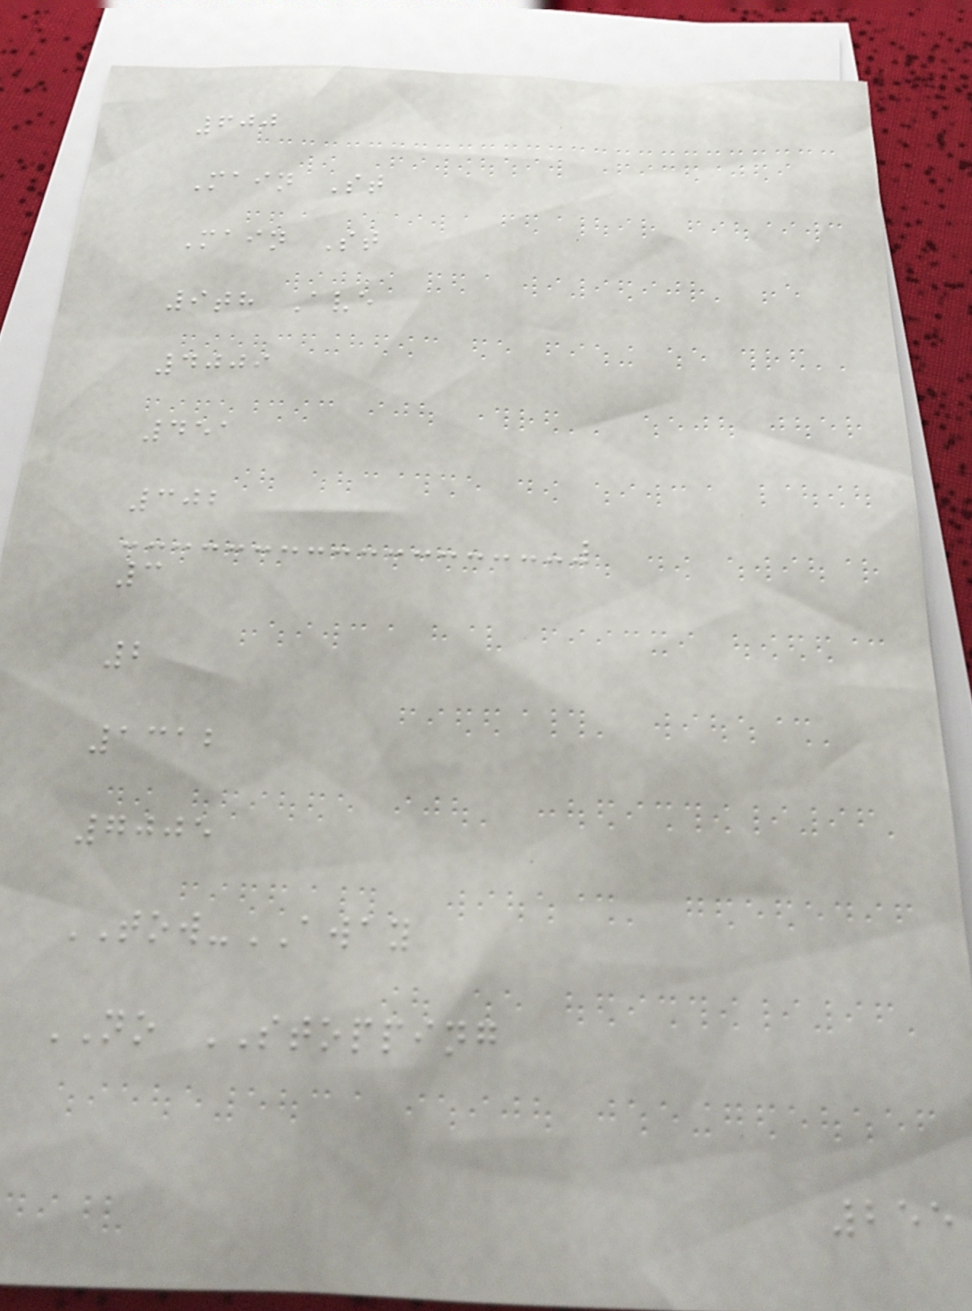600
Main St
Main St
9th Ave
4009
451
302
3
2
1312
7005
TOW-AWAY
NO STOPPING
255
